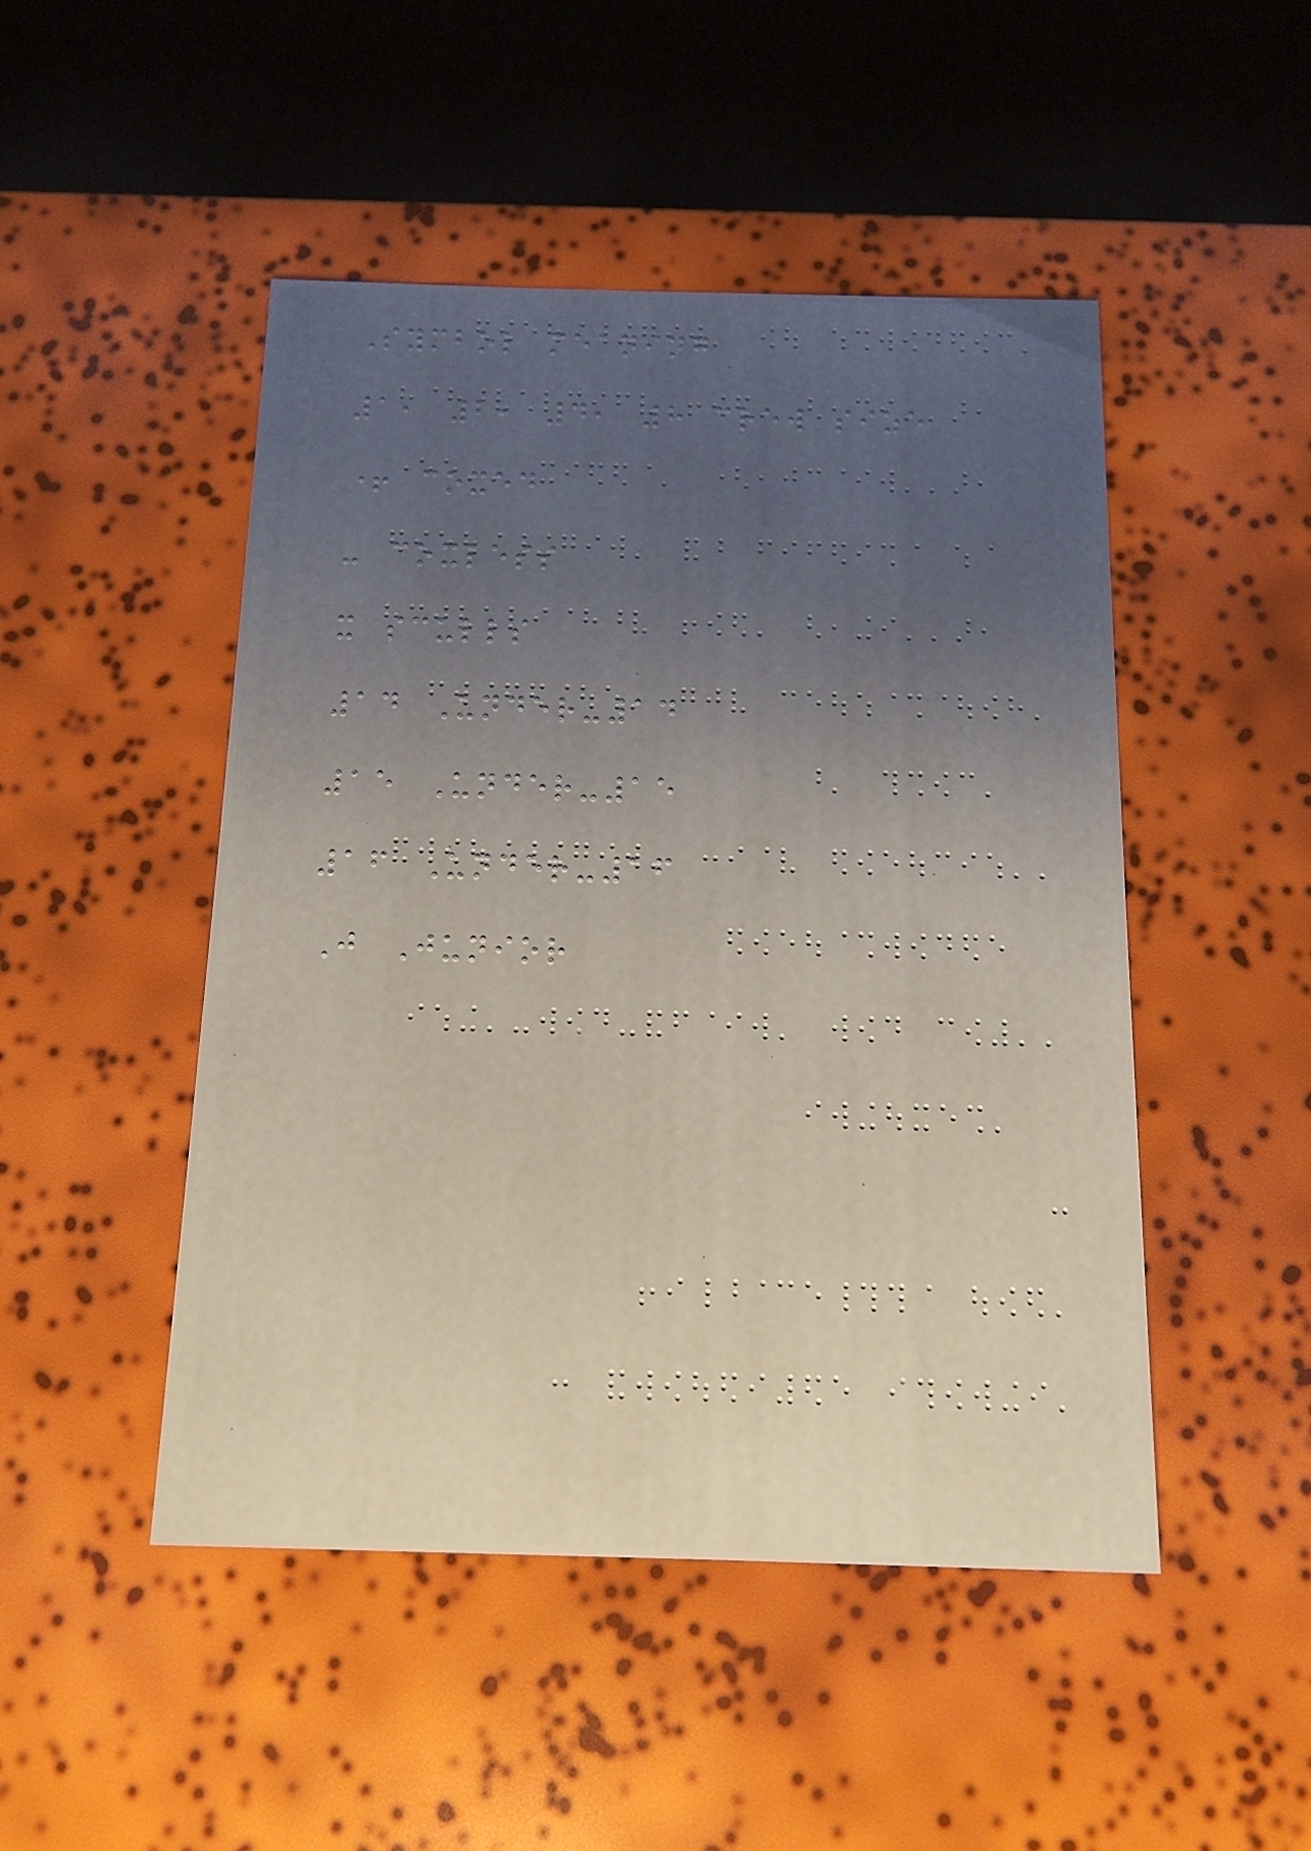Symbol meaning
1, 2, 4, 8 crew size
+ coxed
- coxless
x sculls
14 Under-14
15 Under-15
16 Under-16
J Junior
